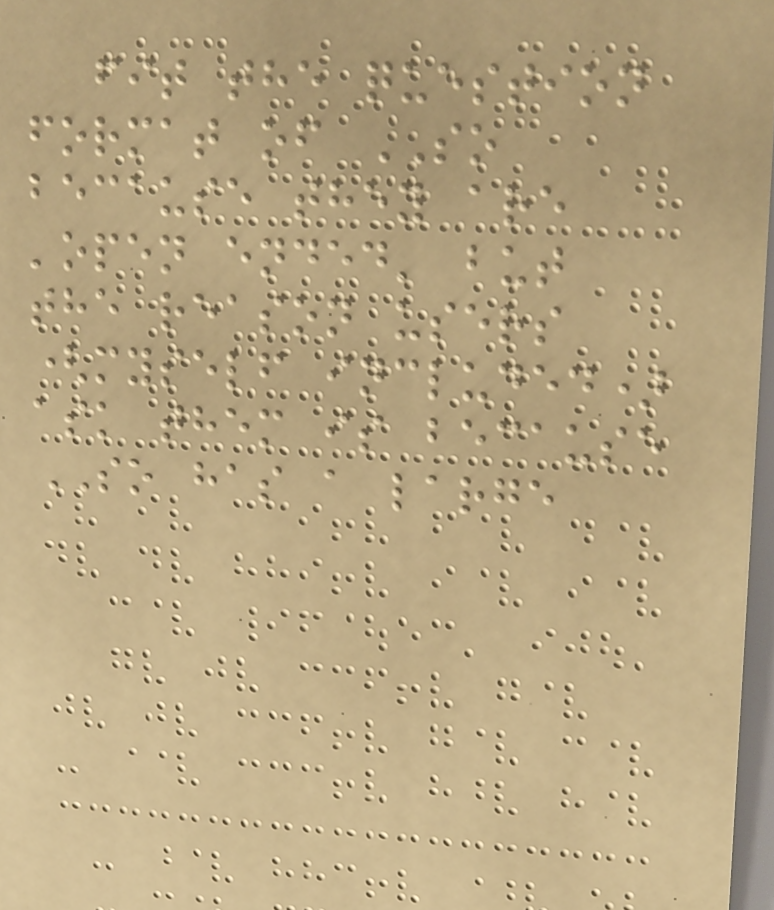fit the question
format of SO
because they are
'open ended' but
the reason users
(myself included)
ask them is because
SO has a large
